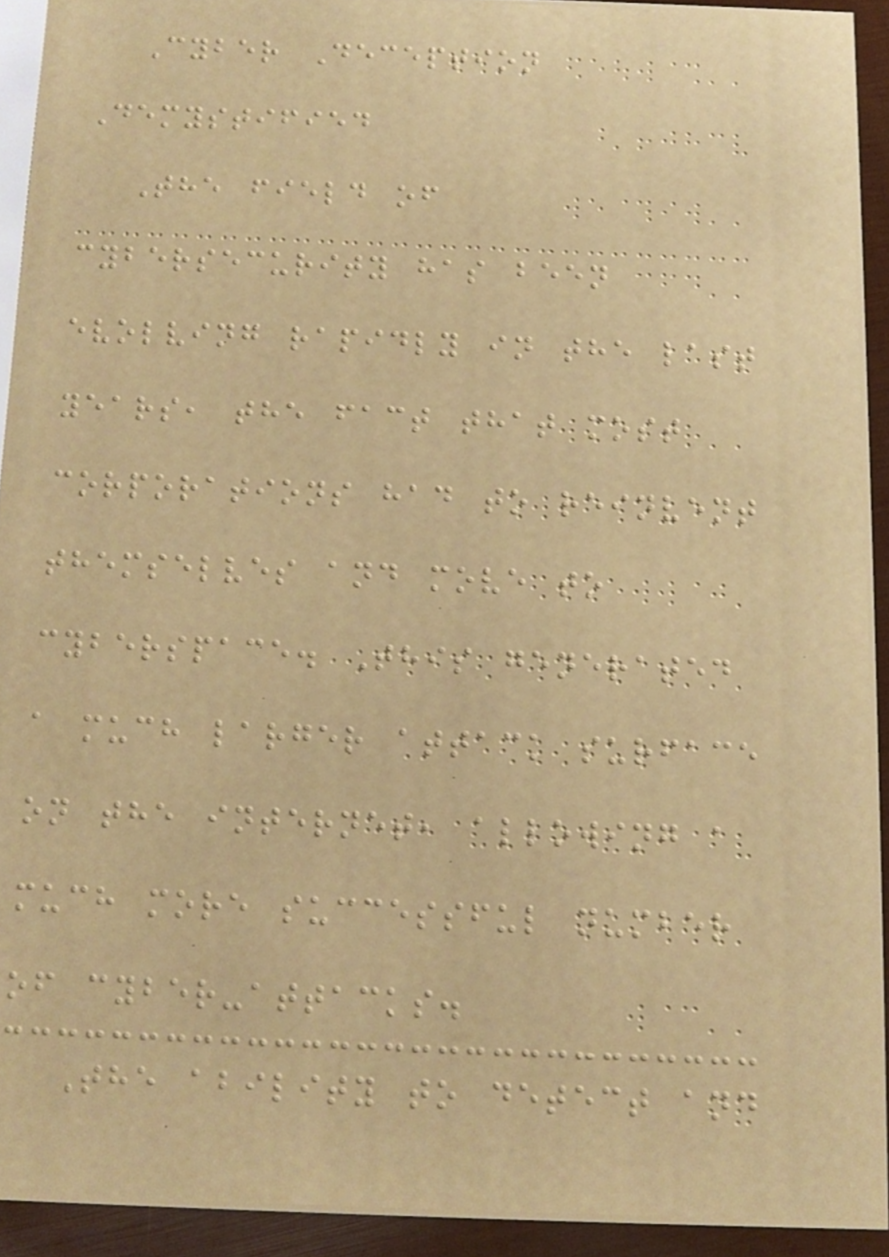Cyber Deception
Demystified
The field of
cybersecurity has been
evolving rapidly in the last
years, the fact that most
corporations had to reinvent
themselves and move to
cyberspace. This generated
a much larger attack surface
on the internet, allowing a
much more successful number
of cyber-attacks.
The ability to detect and
